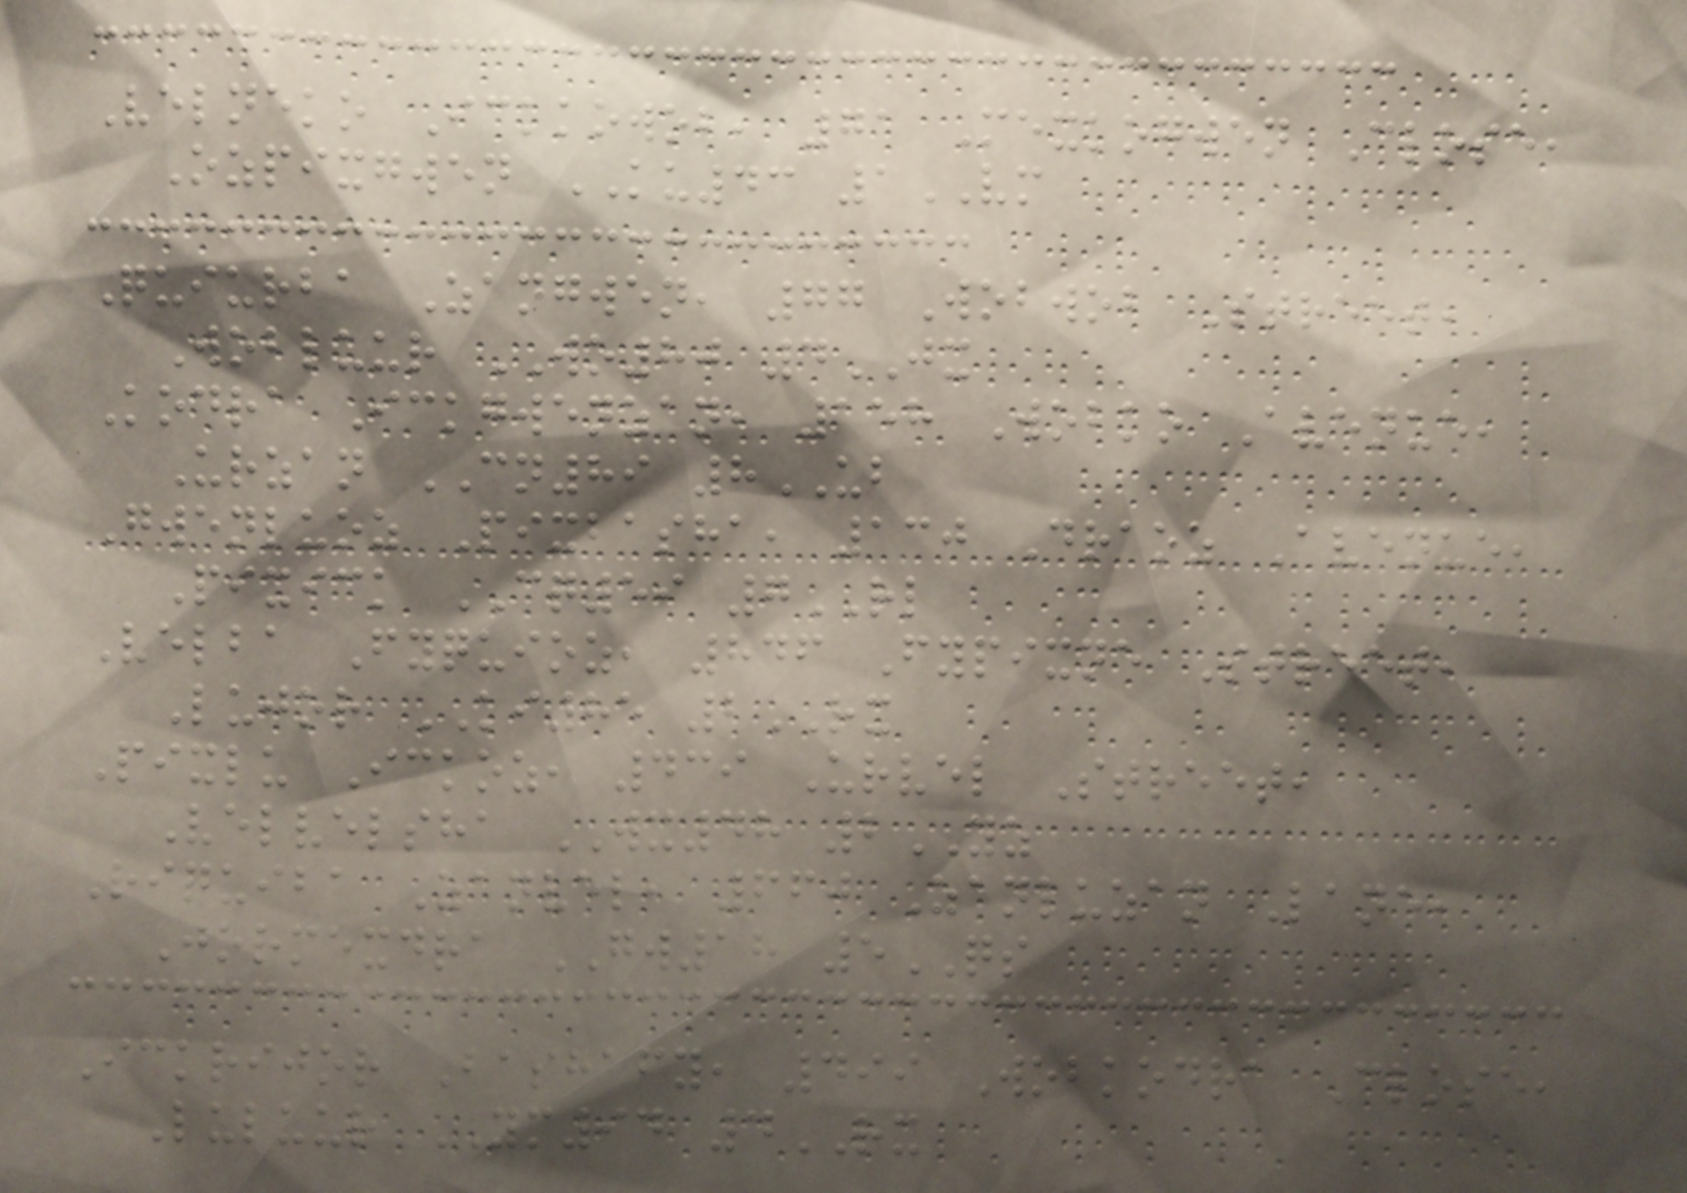Velneko Ickkowob, 71 Mexkogwen Close,
Ozpixgwen KU43 1VM
Quiurba Zangwen, 77 Wobwob Street,
Wobluur WO80 4JX
Kodra Ickgwenzan, 158 Wobko Avenue,
Urzan CN89 8UB
Gwenluoz Pixbasha, 130 Draoz Avenue,
Pixick CQ59 7RL
Velba Fyquioz, 846 Fypixne Street,
Lujor KI85 2RX
Pixlu Ickoz, 439 Urvel Street,
Velvelsha WX48 2YZ
Riquiba Zanvel, 660 Zanluzan Lane,
Jormexdra GW18 5QS
Ickrijor Bashafy, 499 Wobkodra Close,
Luluur YM94 4RX
